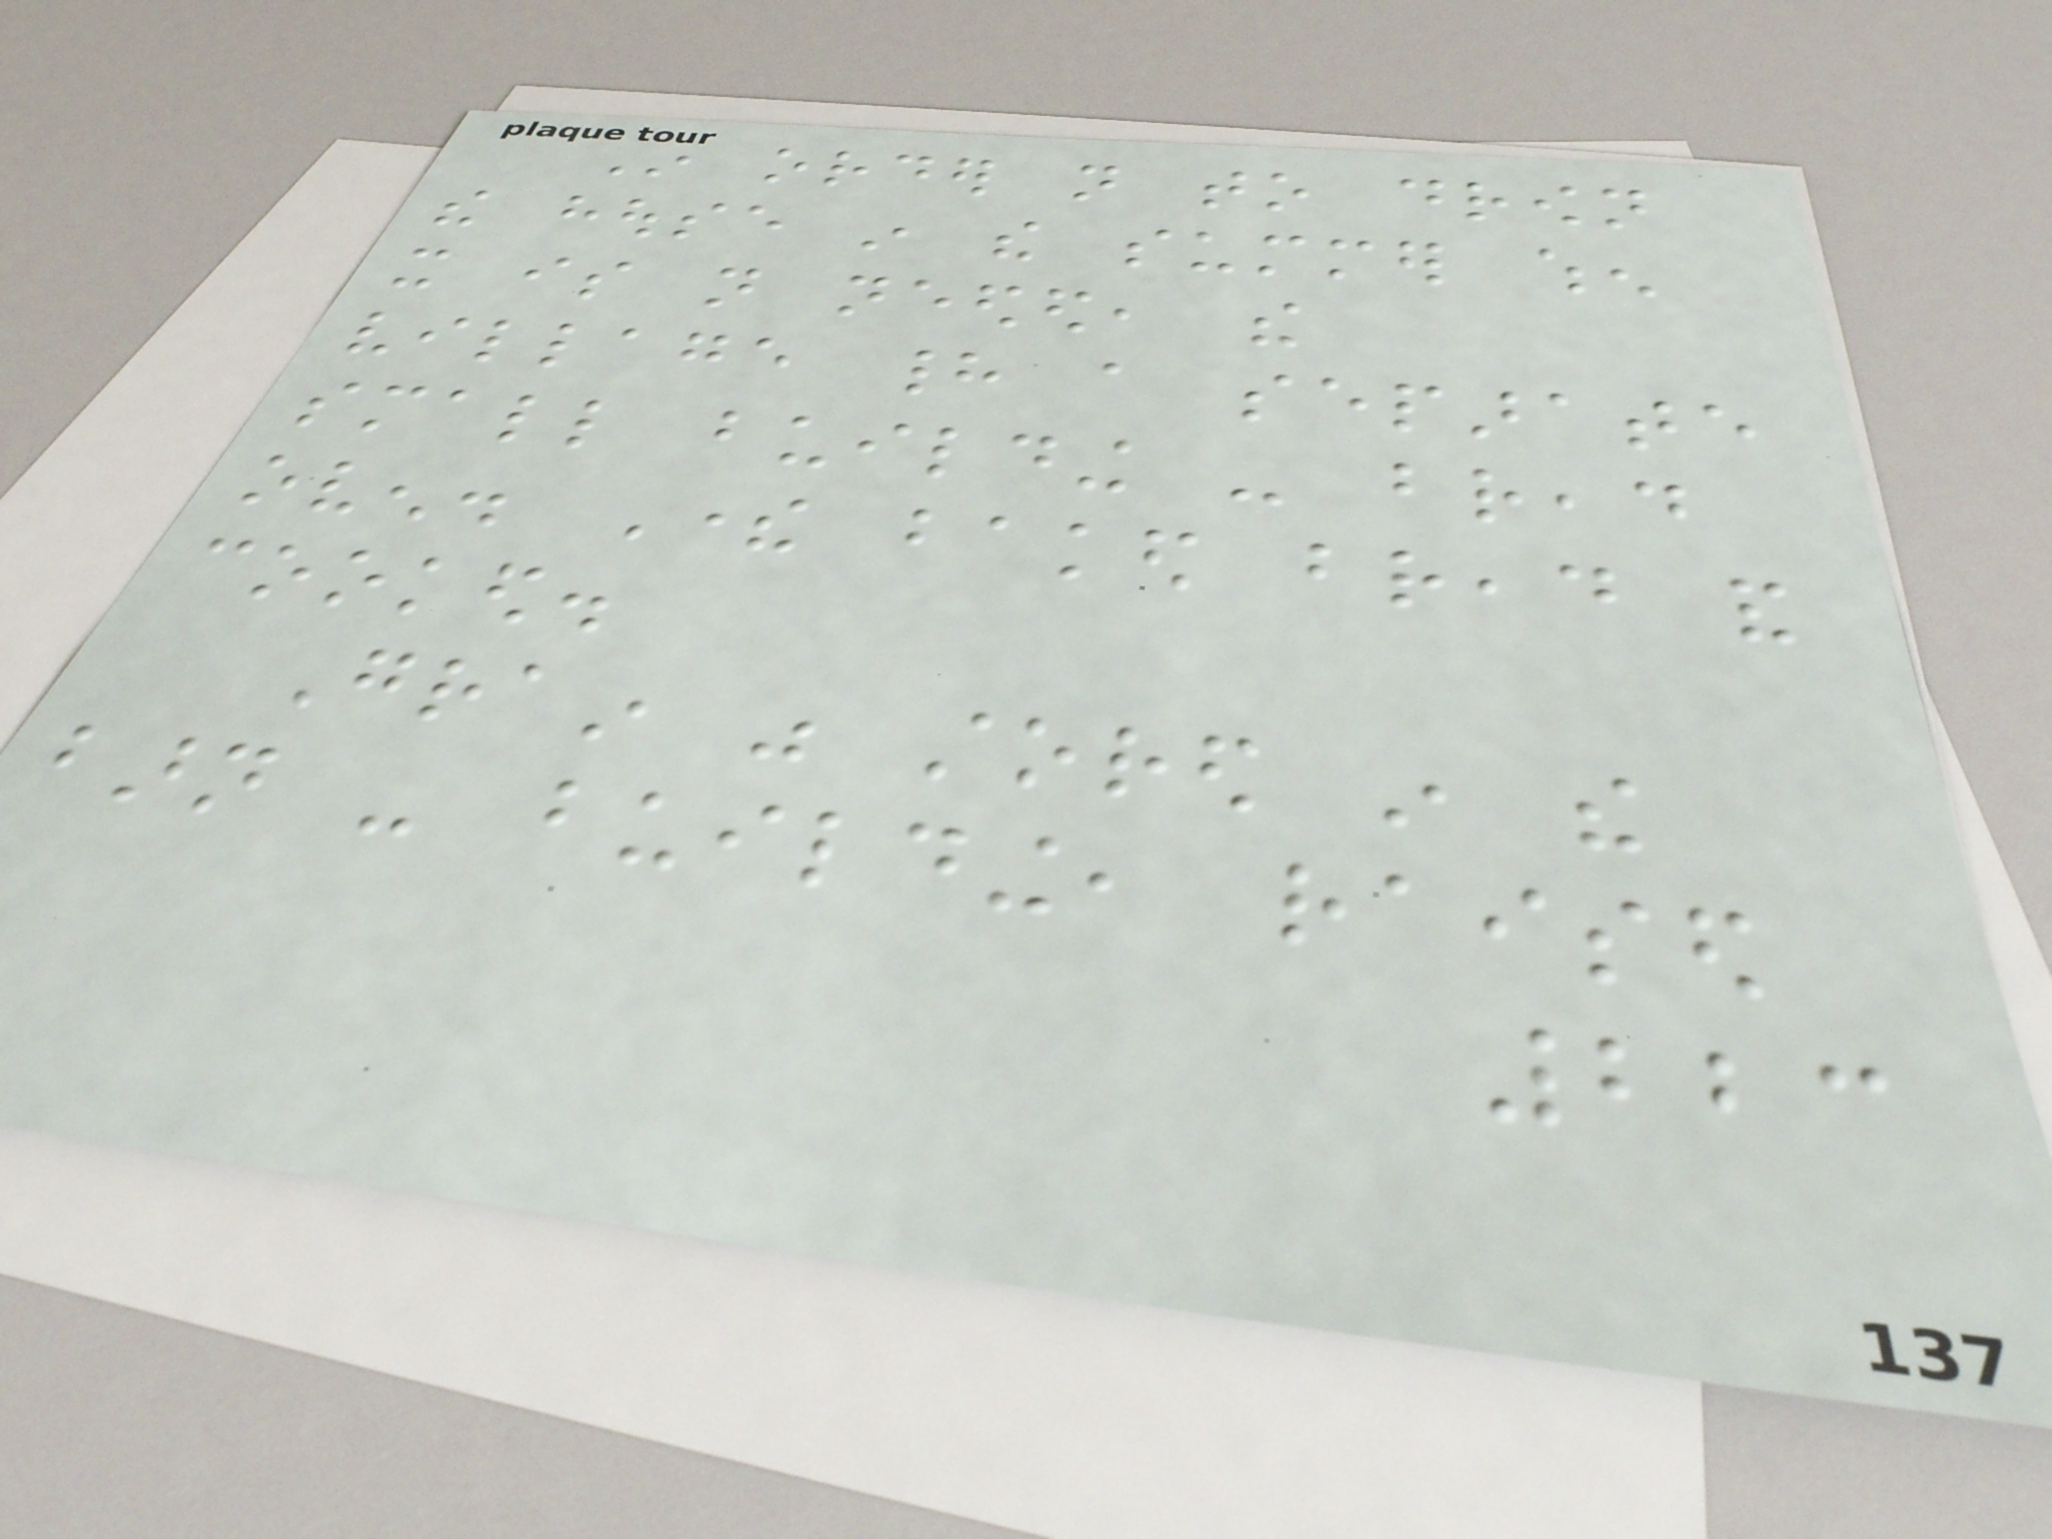In order not to drown
the house in the summer when
it is not needed, the
village had a separate
small building - bread
oven. There baked bread and
cooked.
Grain was stored in the
barn - building, raised
223
